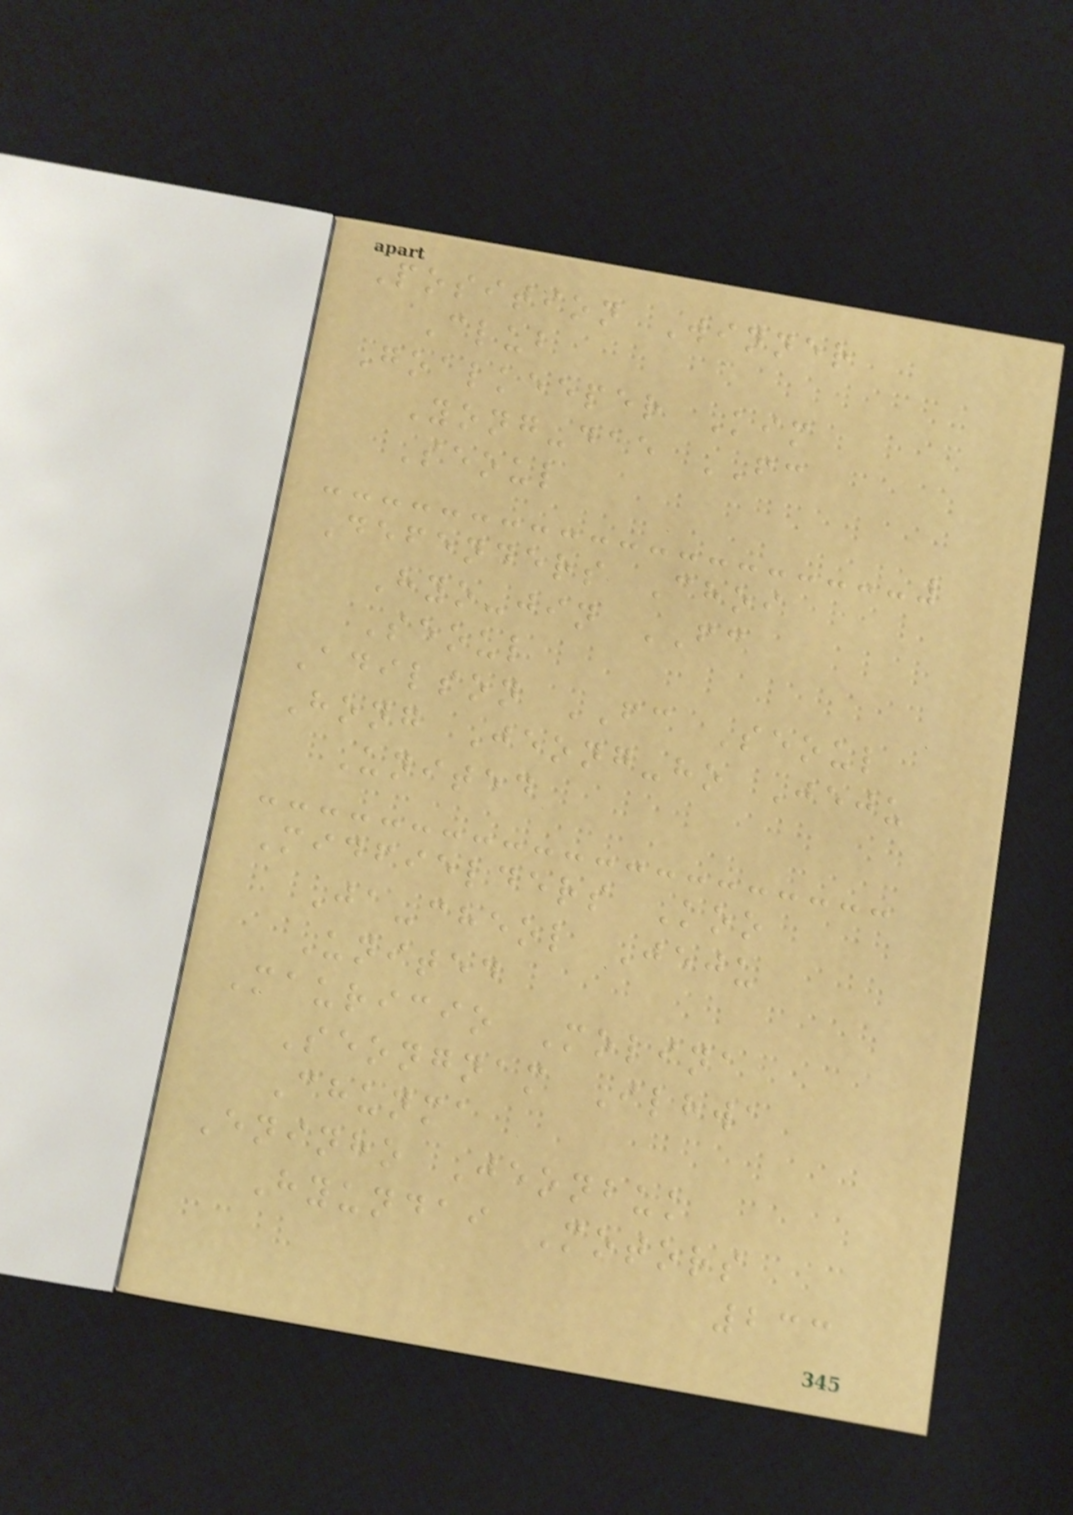Position Winner
Club
Goalkeeper Kim
Yong-dae FC
Seoul
Defenders Choi
Hyo-jin FC
Seoul
Adilson FC Seoul
Hong Jeong-ho Jeju
United
Midfielders Koo
Ja-cheol Jeju
United
Mauricio Molina
Seongnam Ilhwa
Chunma
Eninho Jeonbuk
Hyundai Motors
233
